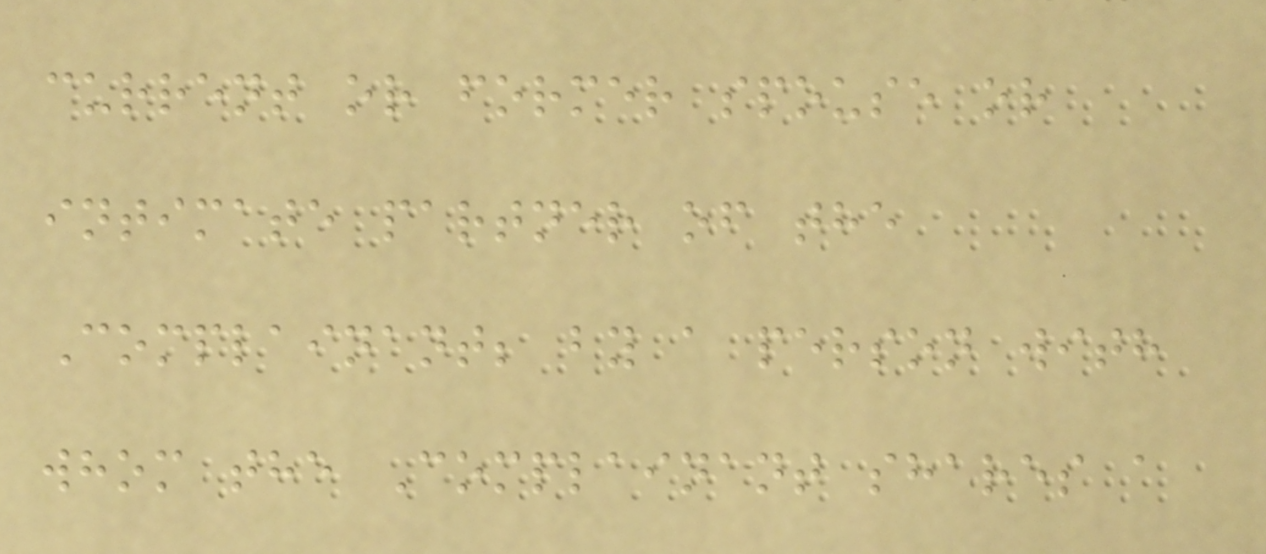current or former spouse or
intimate partner of the
Complainant; by a person with
whom the Complainant shares a
